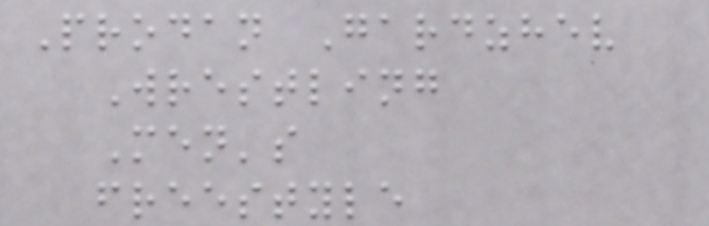Prodan Gardzhev
Wrestling
Men's
freestyle
